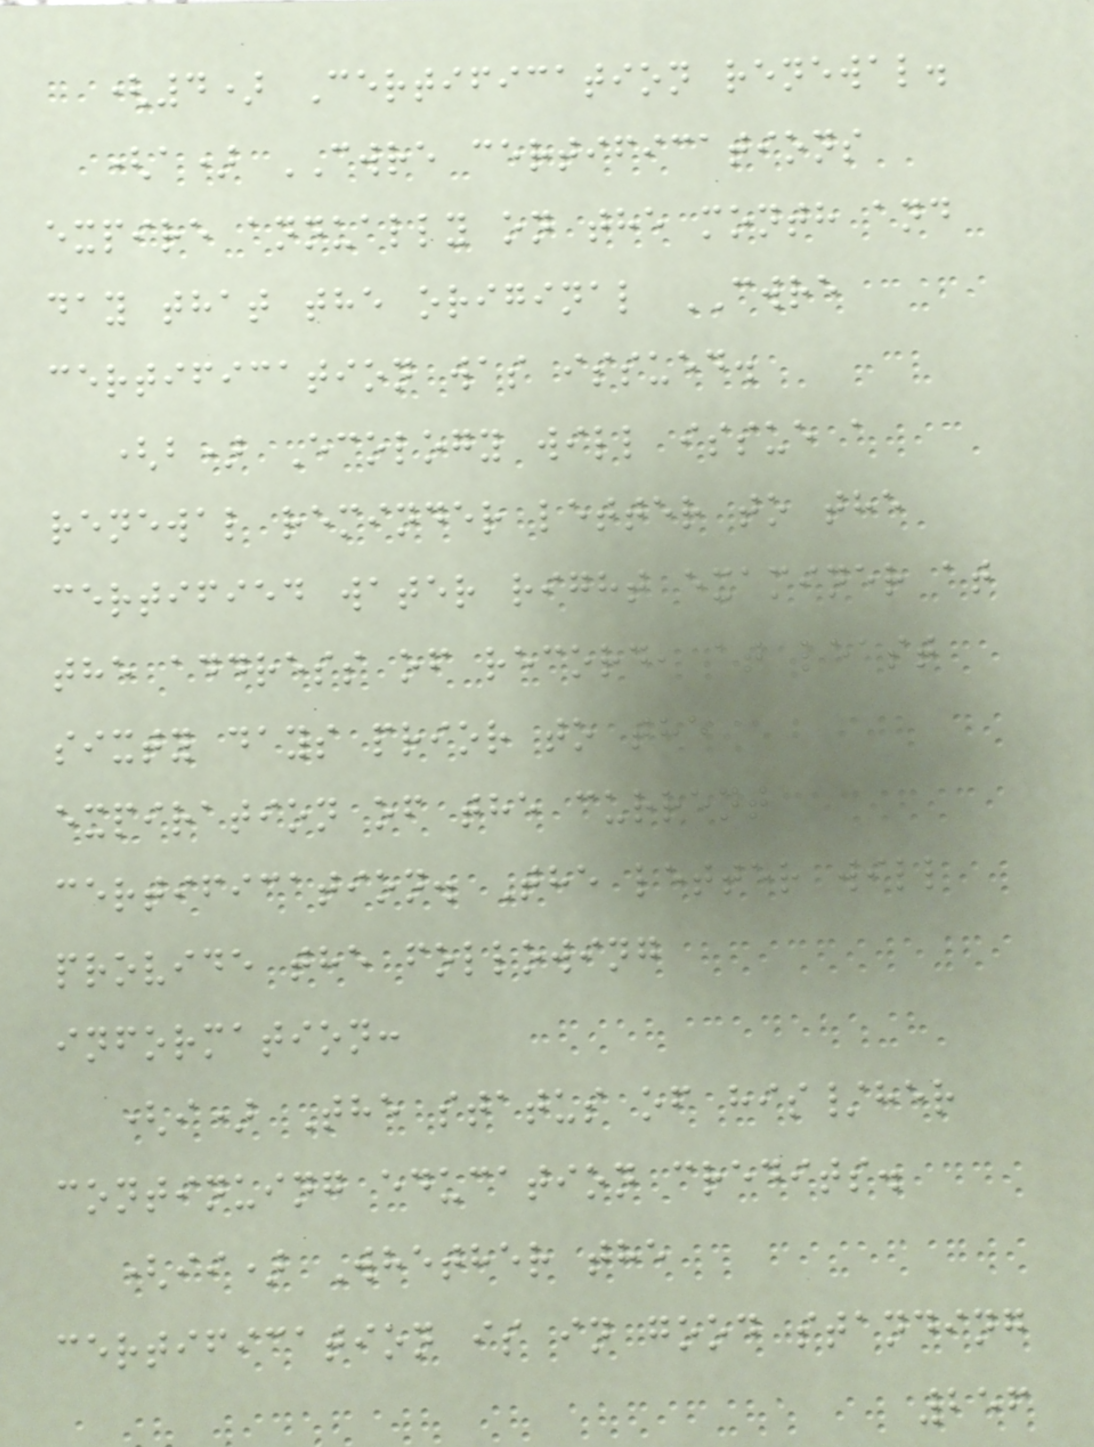(4) Certification renewal.
(a) CWRE certifications
expire annually on the month and
day that the original CWRE
certification was issued.
(b) Ecology will issue a
renewal reminder letter to the
certified water right examiner at
the address of record, at least
sixty days prior to the
expiration of the current
certification. The letter will
provide the following
information:
(i) The status of his/her
continuing education credits.
(ii) Whether the
certification is in good standing
256
